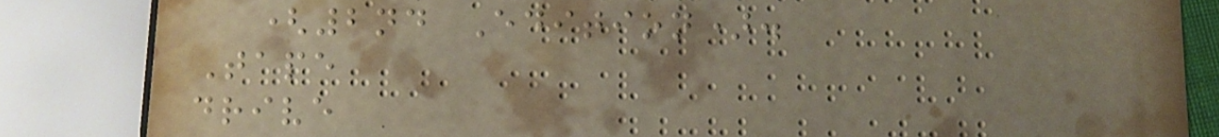(2nd Edition).
Tape
drive
